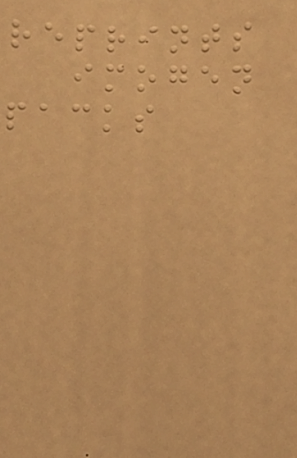reprints
imogen
packs
